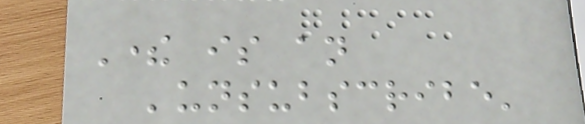There is an
'unsubscribe'
